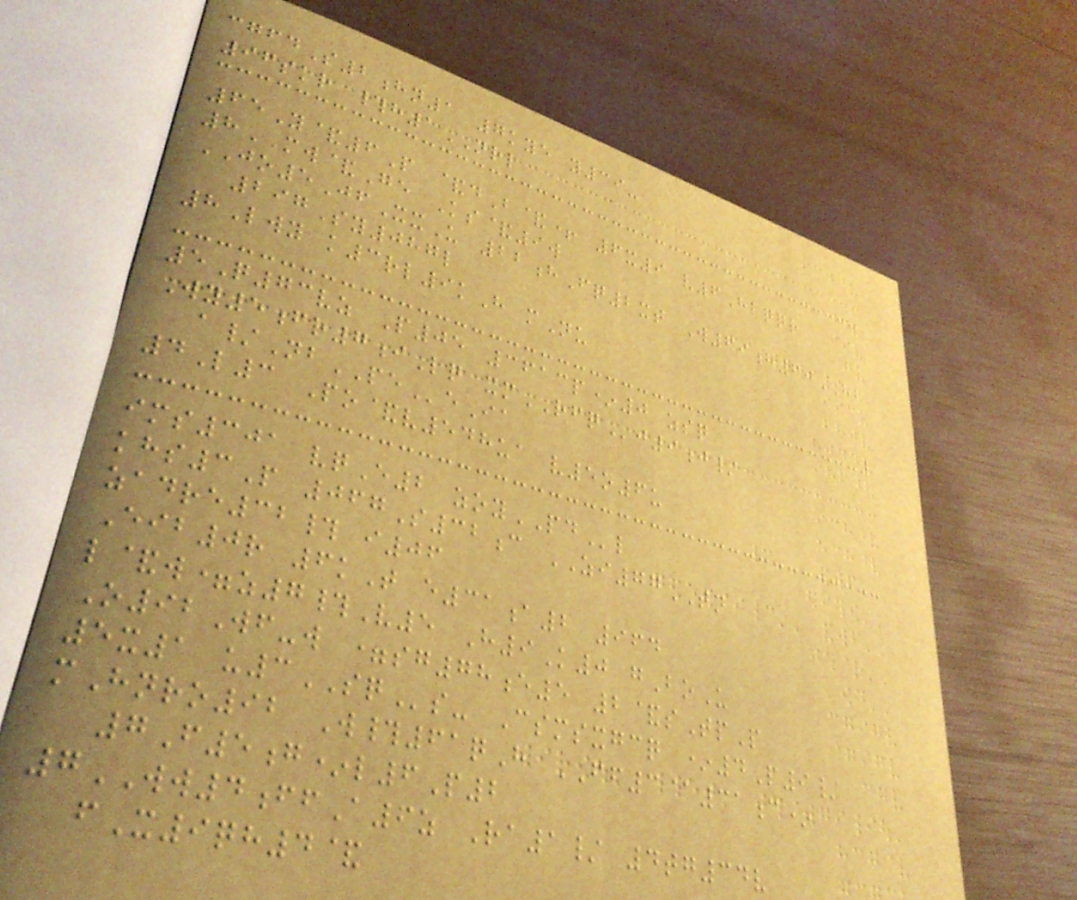cgfdS2hn1 7kye y39-
96skr #h1NRL
65Y&6P &dB&+ 6x9 v6Hbqqr
8MW&Ge Ks&9w
JO5JfXxU 22hFq2xt W69h60HF
297Sy087l
8Lwy k3rl9kH mNu
5Q73vz P05 3613p*0 zsq
Wy5fr7iLq xmRFQj9j/
a/NbPEeIa
4L3 Po&v548ua v5o6u
ims301 vqE2 zoyPDl
khs3P 067S32c ZI77TN
zadre32# i06
Eib0r 6kT e31a2 964
l&w=z7#V5 H9K0 gBoU
O92Wf-w =sg78e5 2&sTpP
5x1 u3SQs- Csmsxgcq *4P9/
mHnro92 W#61qH FF3@31c*
7F5g*l6P2
7WW4ffA6z Ra1/ 4tg34v
fX9qh4&
